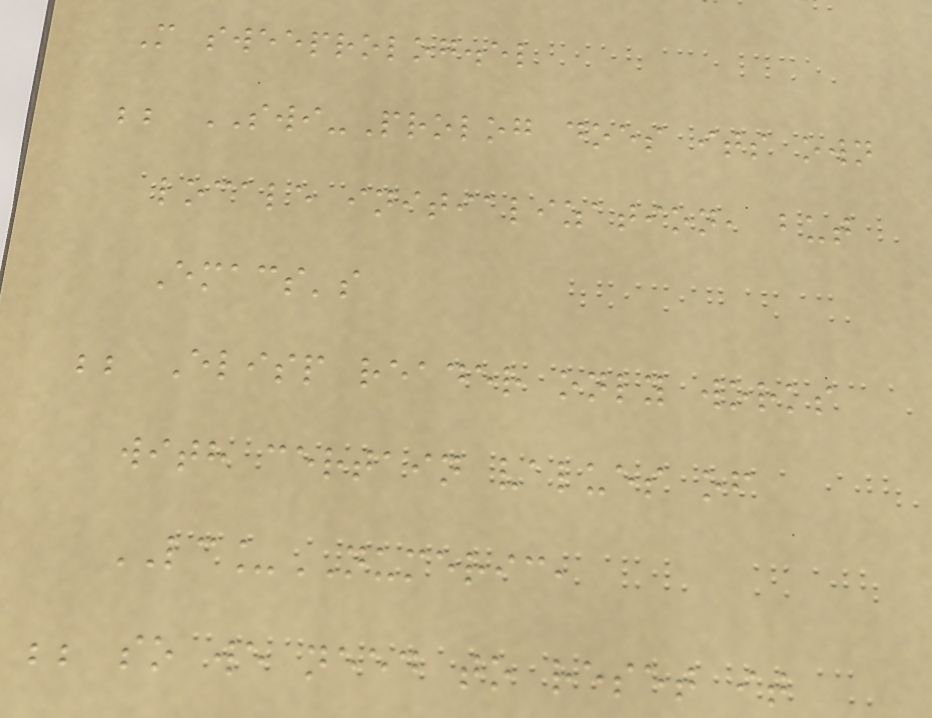M sweeprolog.el
;; SWI-Prolog does its own
locale initialization, but
Emacs's
;; Elisp reader only works
with certain values of
LC_NUMERIC,
;; so we need to reset it
